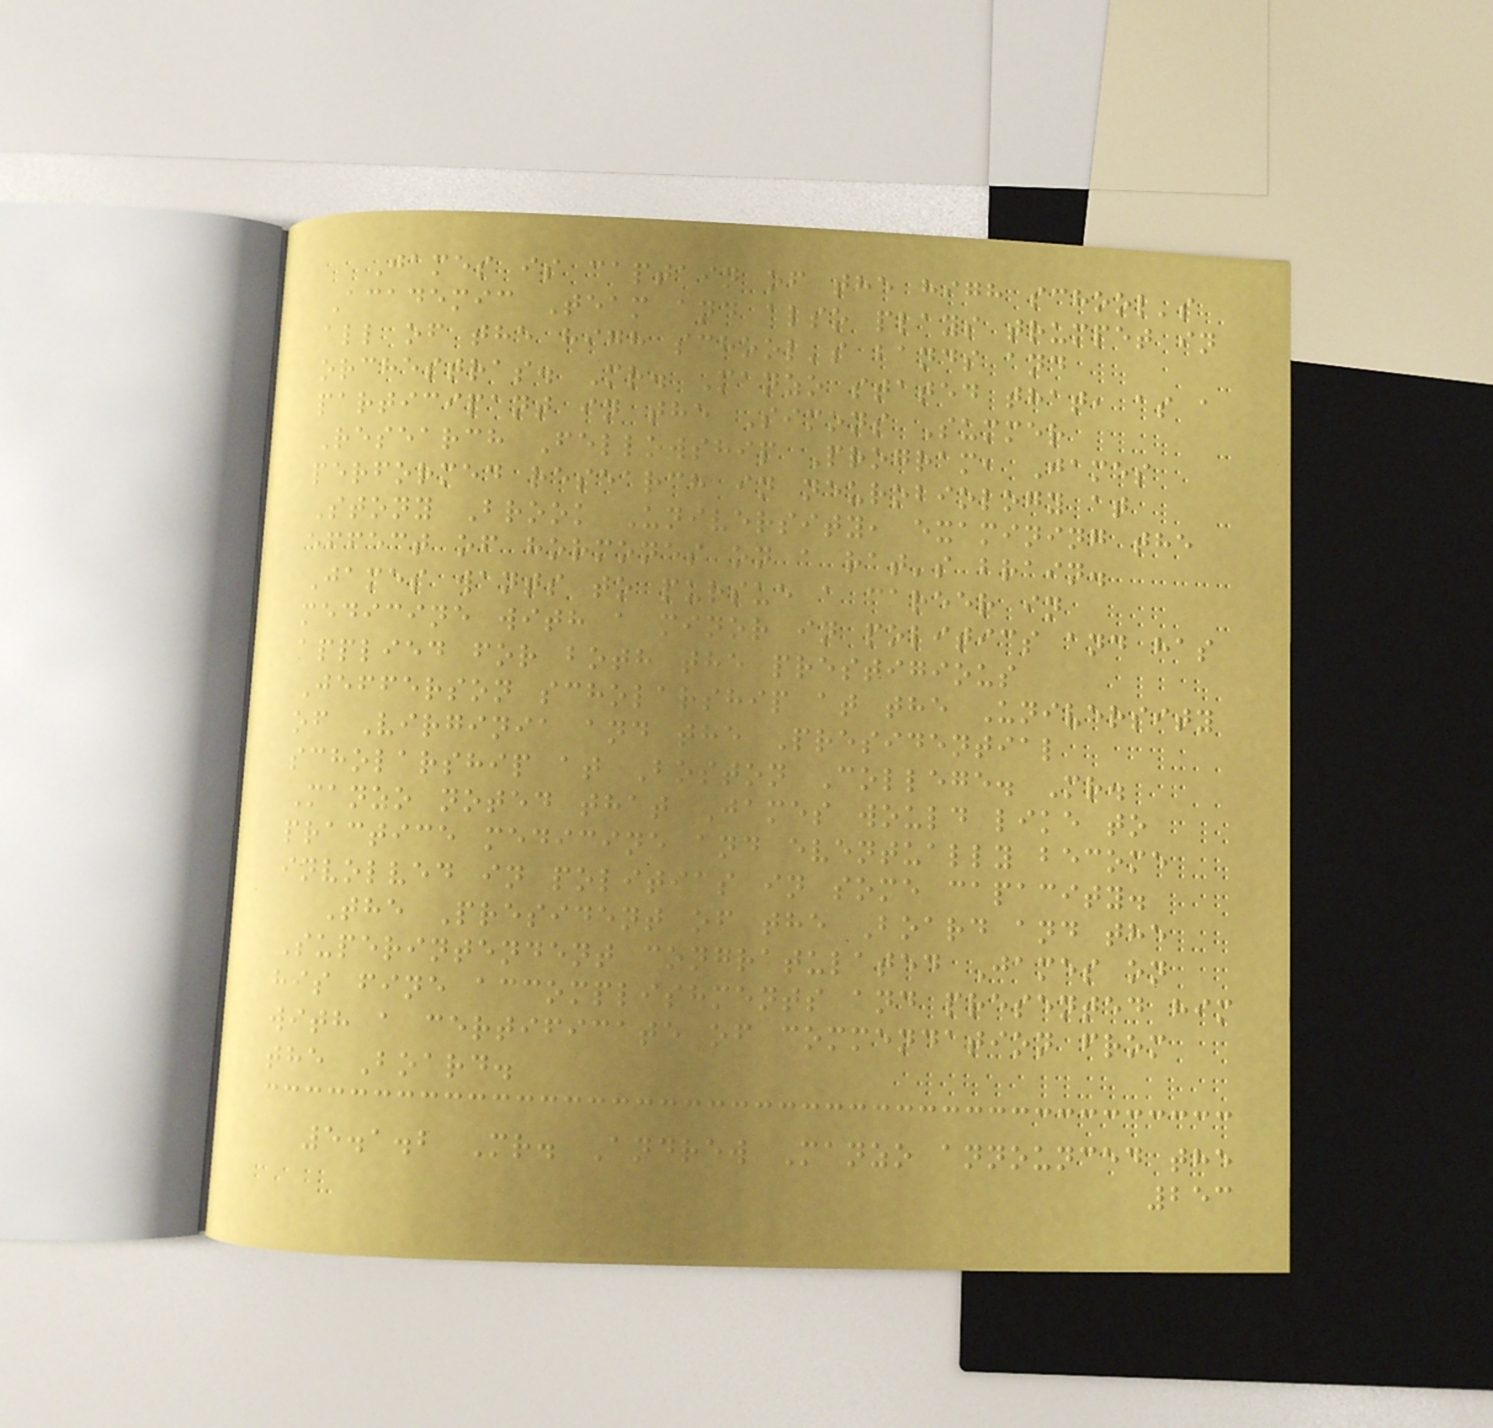James is captain of the high school's
Academic Team and also plays trumpet in
all of the high school's bands and
orchestras. Mr. Manzo stated that, as a
participant in the Simons Summer
Research Fellowship Program, James
performed research in neurobiology at
Stony Brook University, examining the
effect of hormones on a rat's brain.
James wants to pursue a career in
medicine with a minor in politics and has
applied for both the prestigious
Jefferson scholarship at the University
of Virginia and the Presidential
scholarship at Boston College. Mr.
Manzo noted that James would like to
practice medicine and eventually become
involved in politics in some capacity.
The President of the Board and the
Superintendent congratulated James on
his fine accomplishments and presented him
with a certificate of commendation from
the Board.
5.1.2 Mr. Andrew Manzo announced the
253
